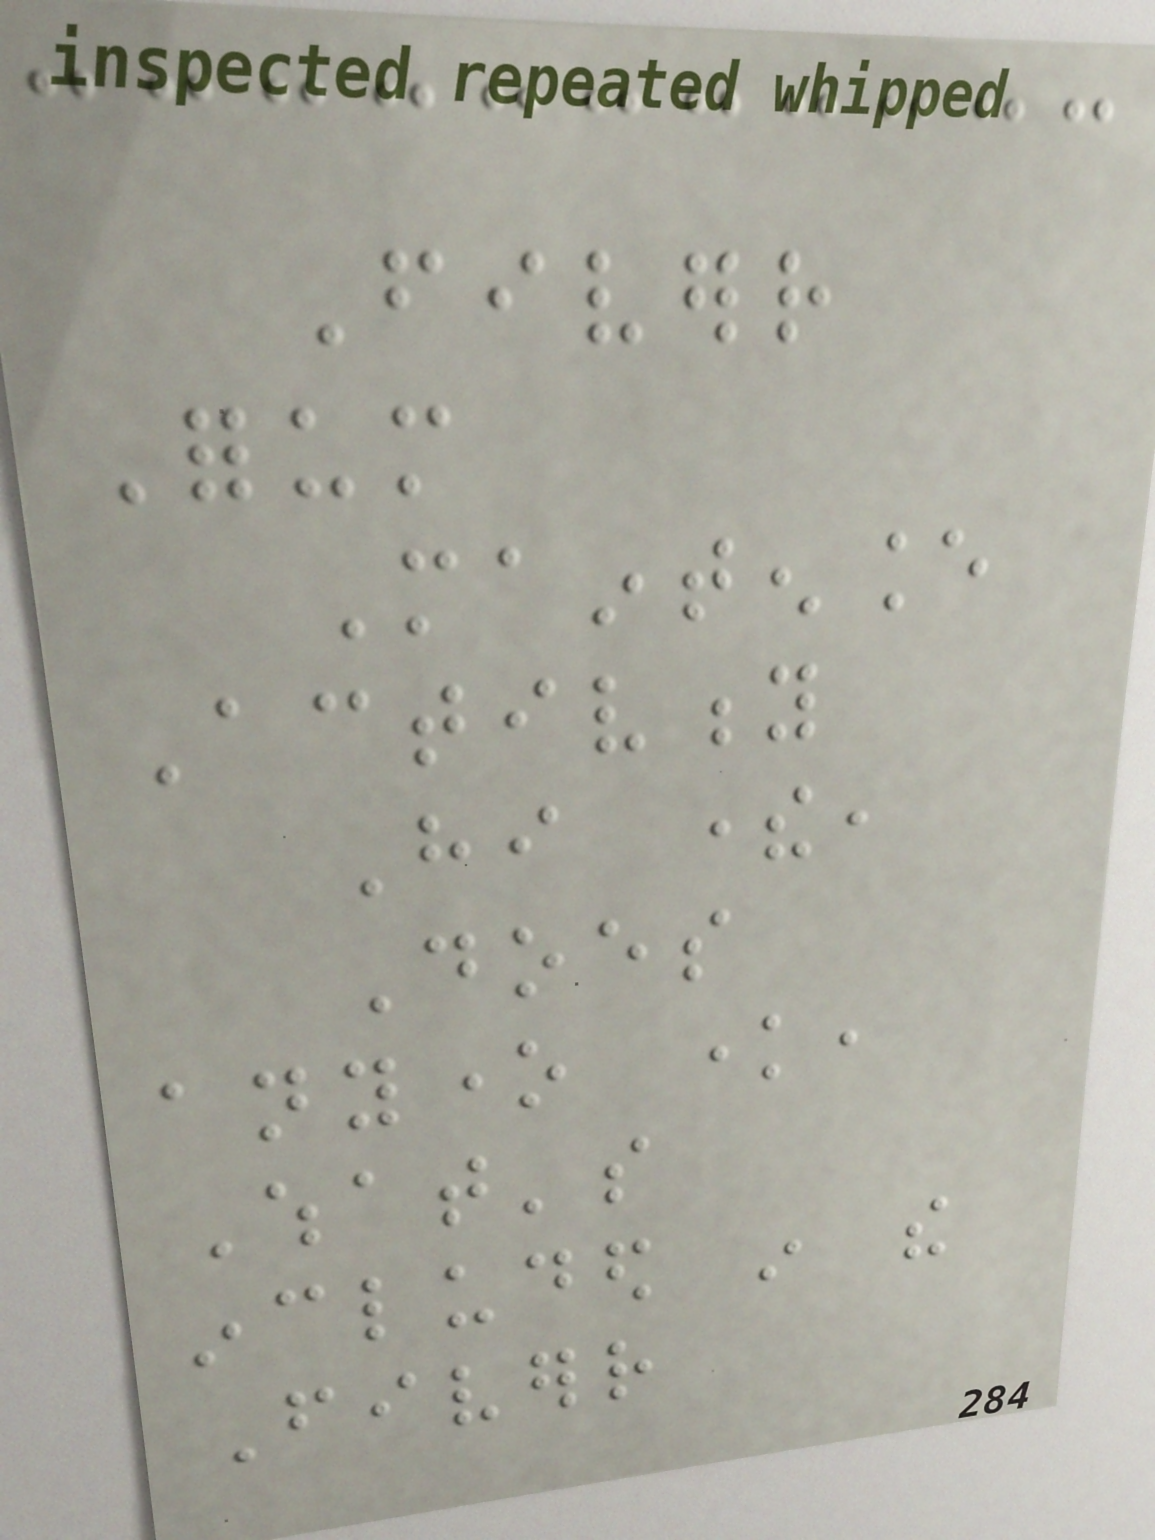Fiverr
Forum
Maintenance
Activity
Hi there,
Does
anyone know,
What's
included in the
Fiverr
